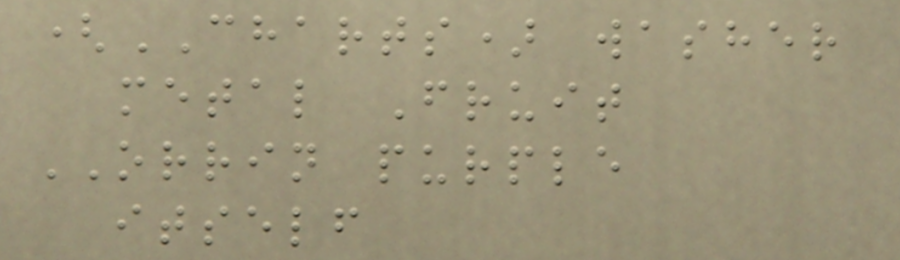(CHARTS) washer
metal Fruit
ORRIN purple
itself
